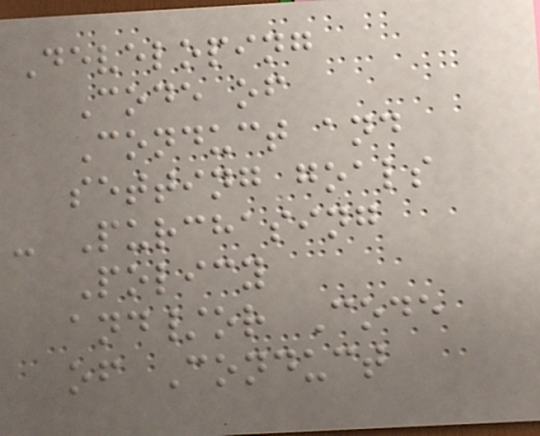Developing
Code of
Conduct and
setting goals
- Purchasing
Policy
and/or Code
of Conduct
